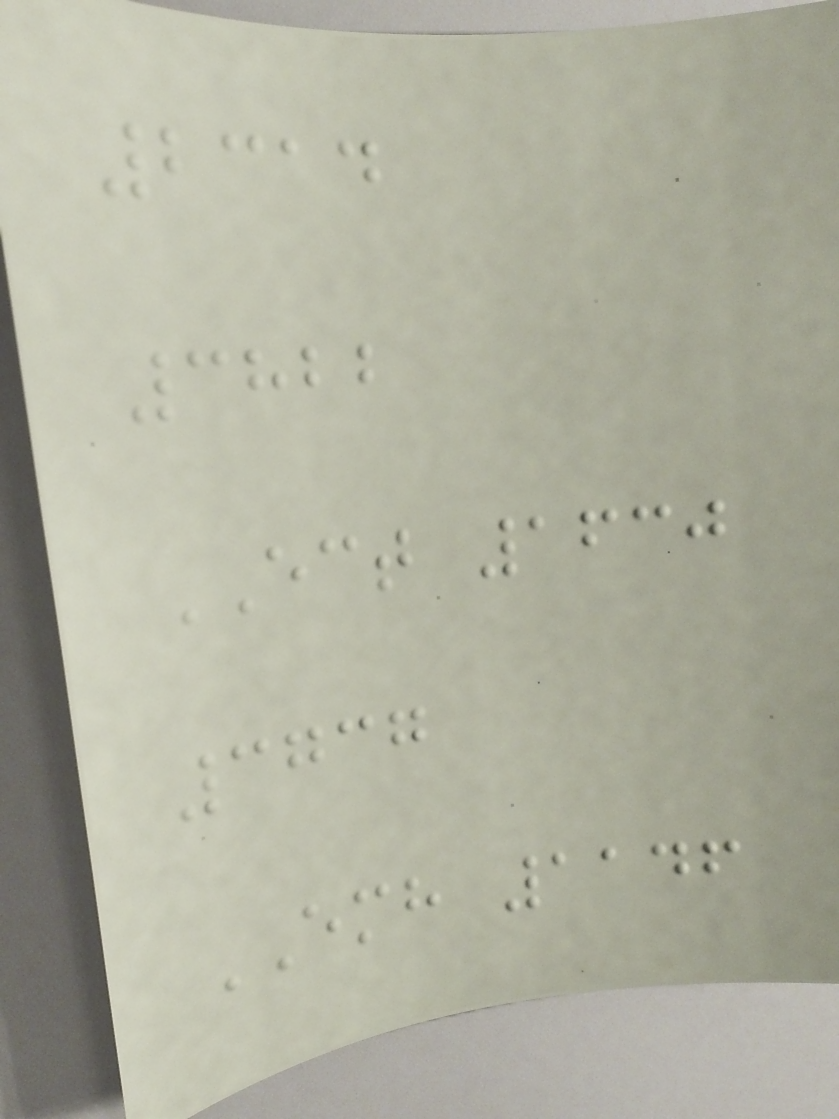2314
3822
ECT 1630
3737
EMH 1146
